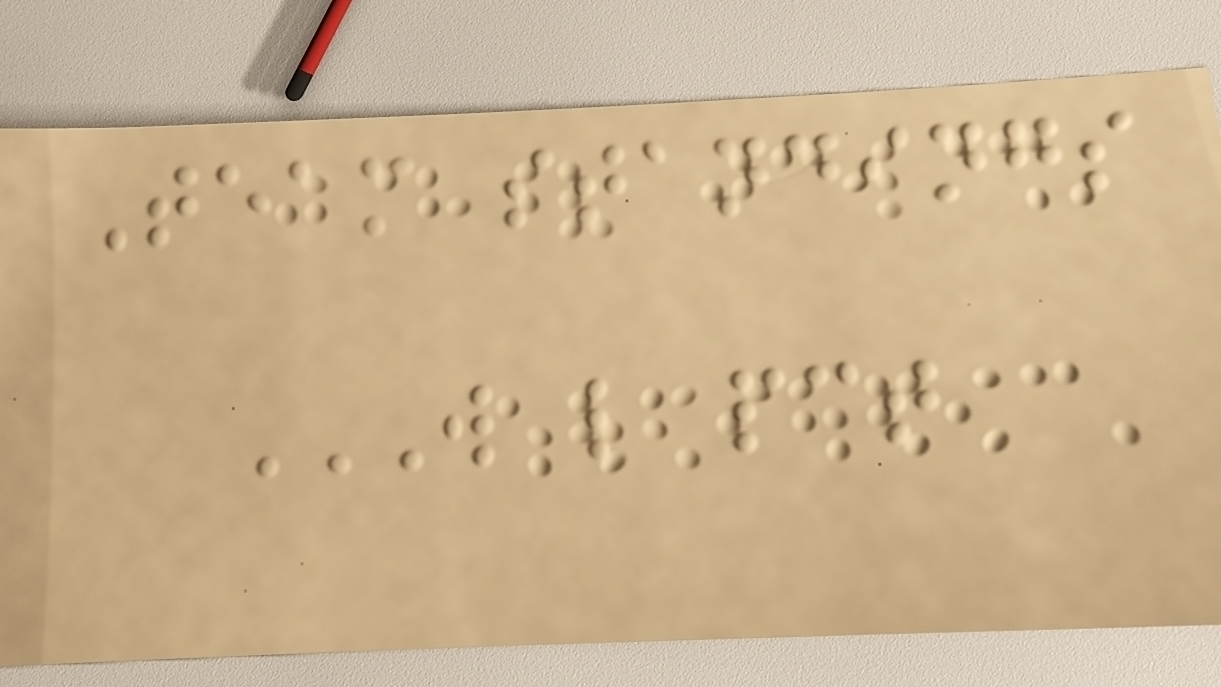Team standings
W L PCT
